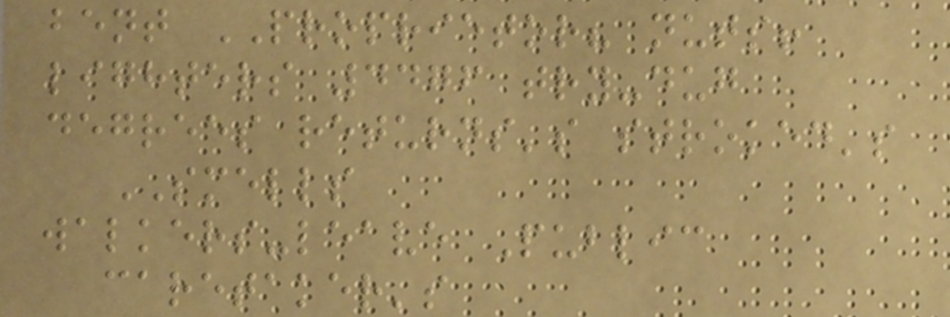bent PROPRIETOR? nuts!
lighters 4476 try-dug
degrees returns's stroked's
SMELLS
walkers-leave Public
caretaker's
